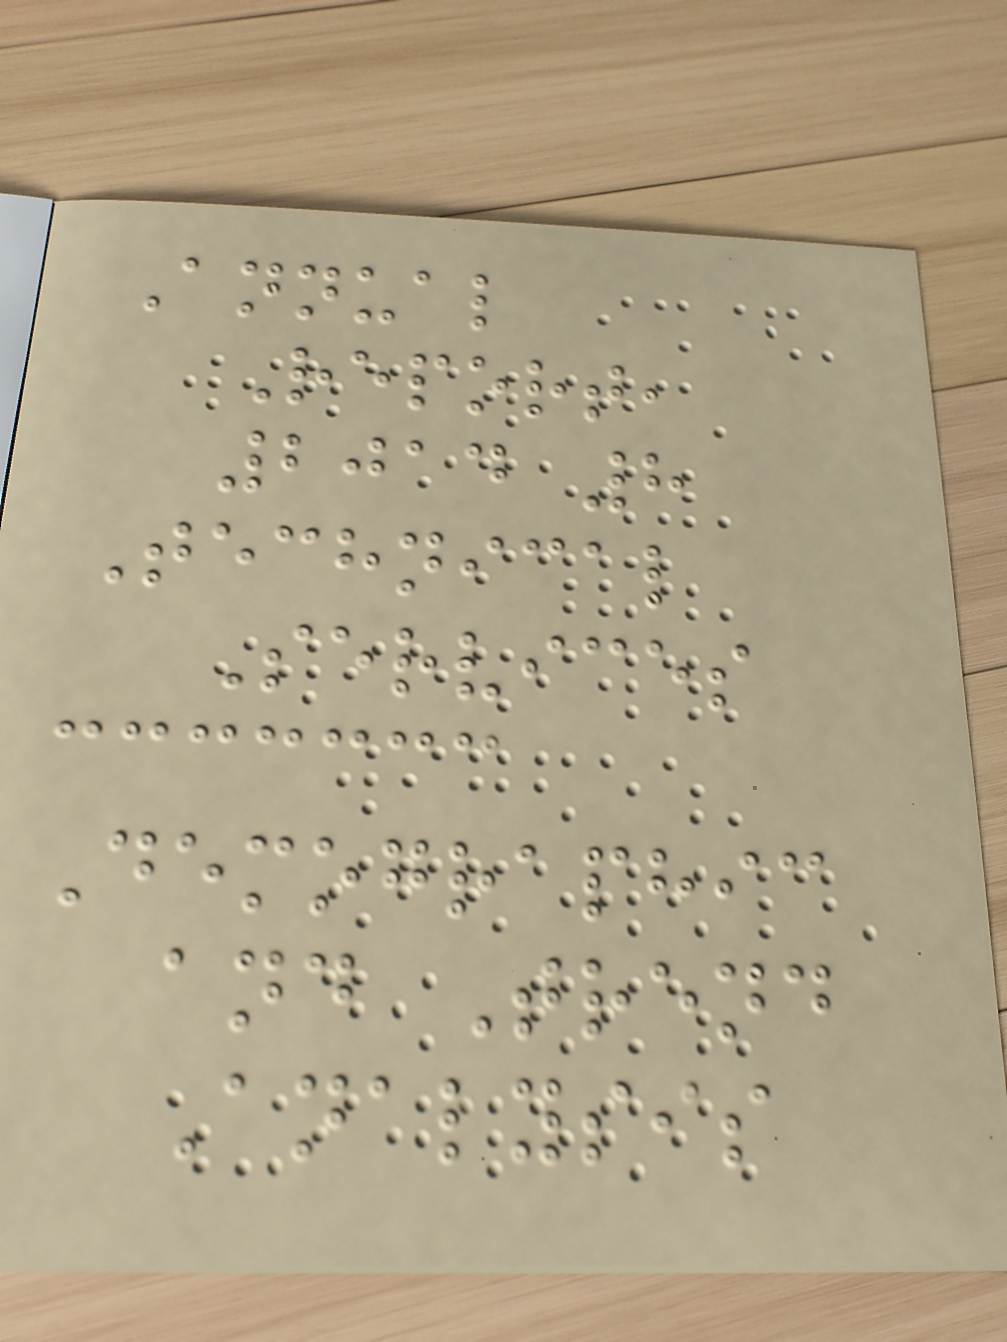Annual
Report,
2014 8
Technical
Services
Demographic
and Trend
Analysis
